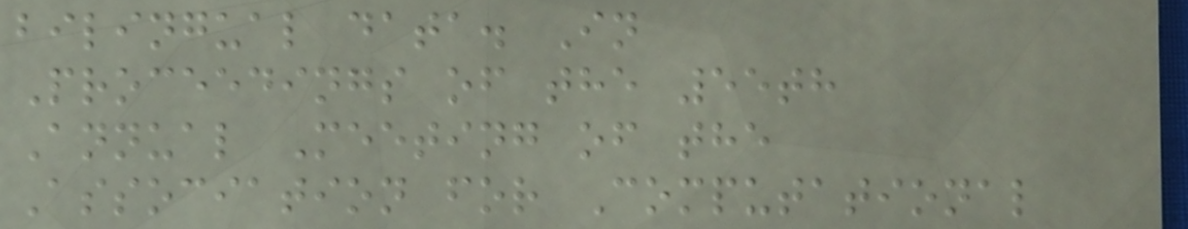bilingual data. In
Proceedings of the 55th
Annual Meeting of the
Association for Computational
